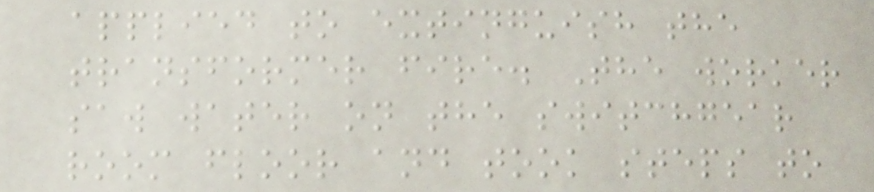applied to extinguish the
transformer fire. The worker
saw water on the switchgear
room floor and took steps to
